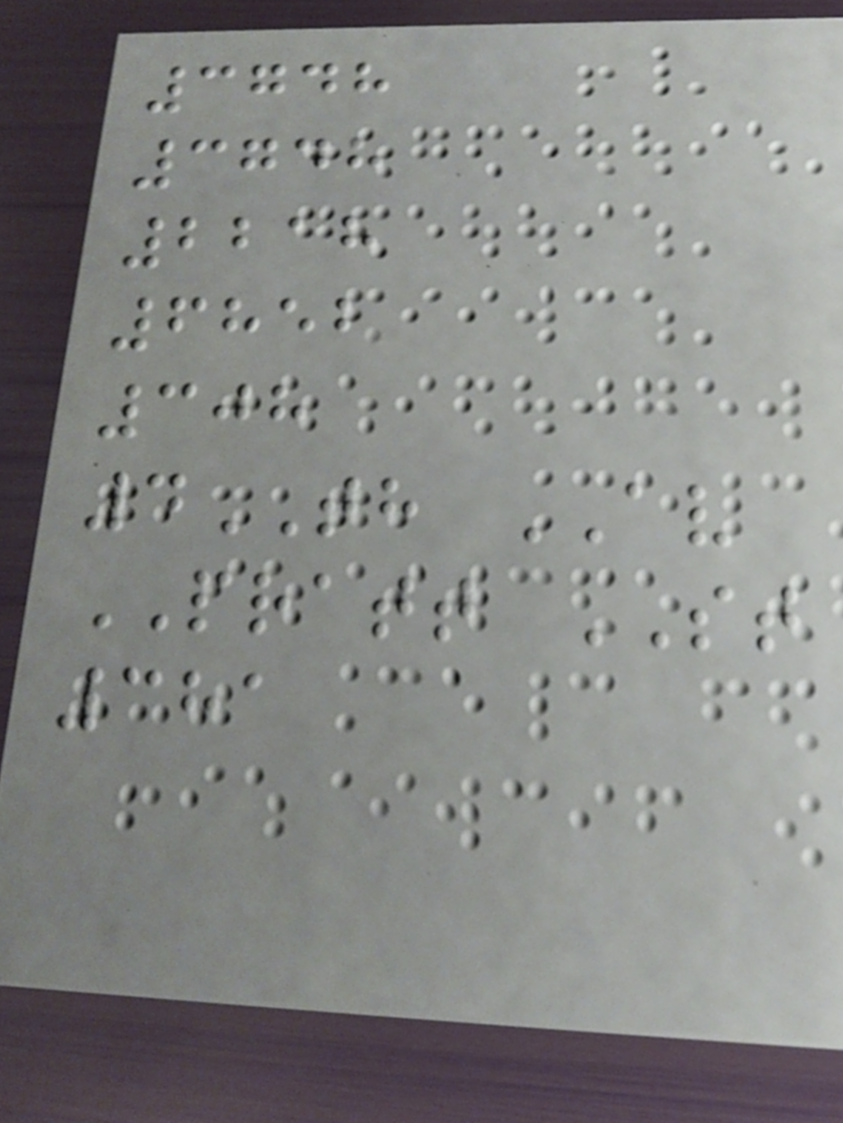3748
3748
2218
6852
308
4TH AV
PRATT ST
381
